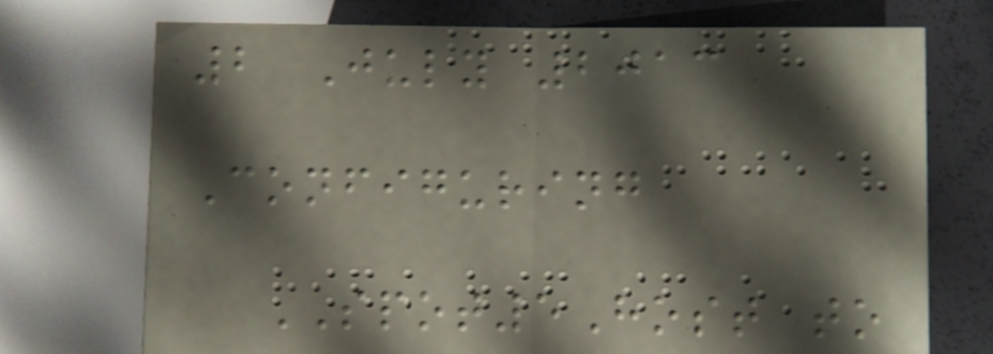2 July 2013
Configuring
SPOT5Host to
